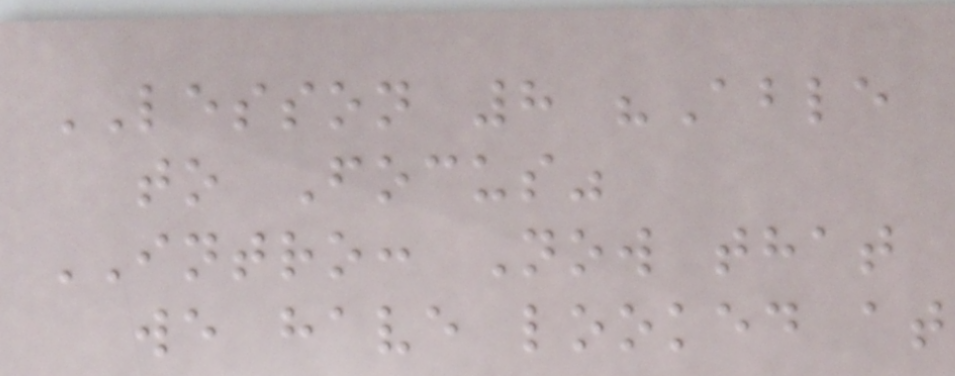LESSON 8 "Able
to Focus"
INTRO: Now that
we have looked at
